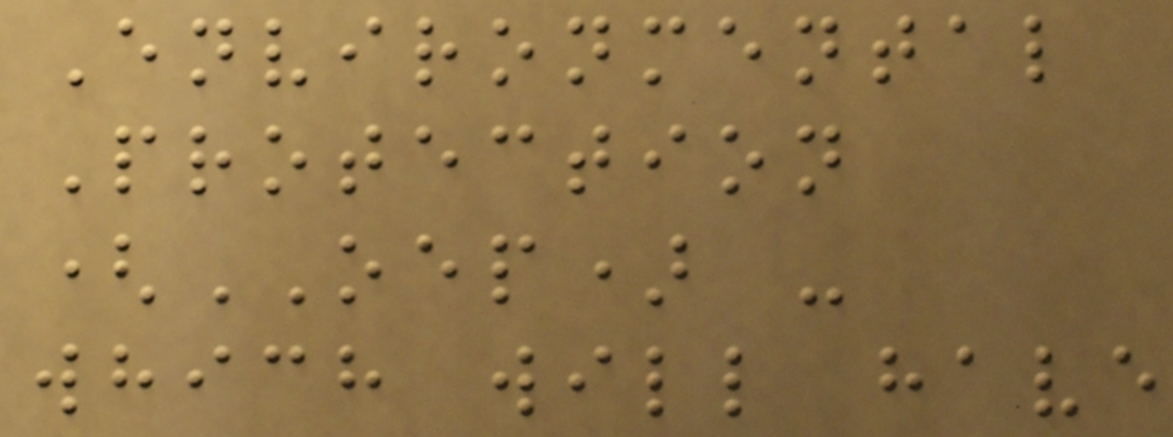Environmental
Protection
(OEP) -
which will have
